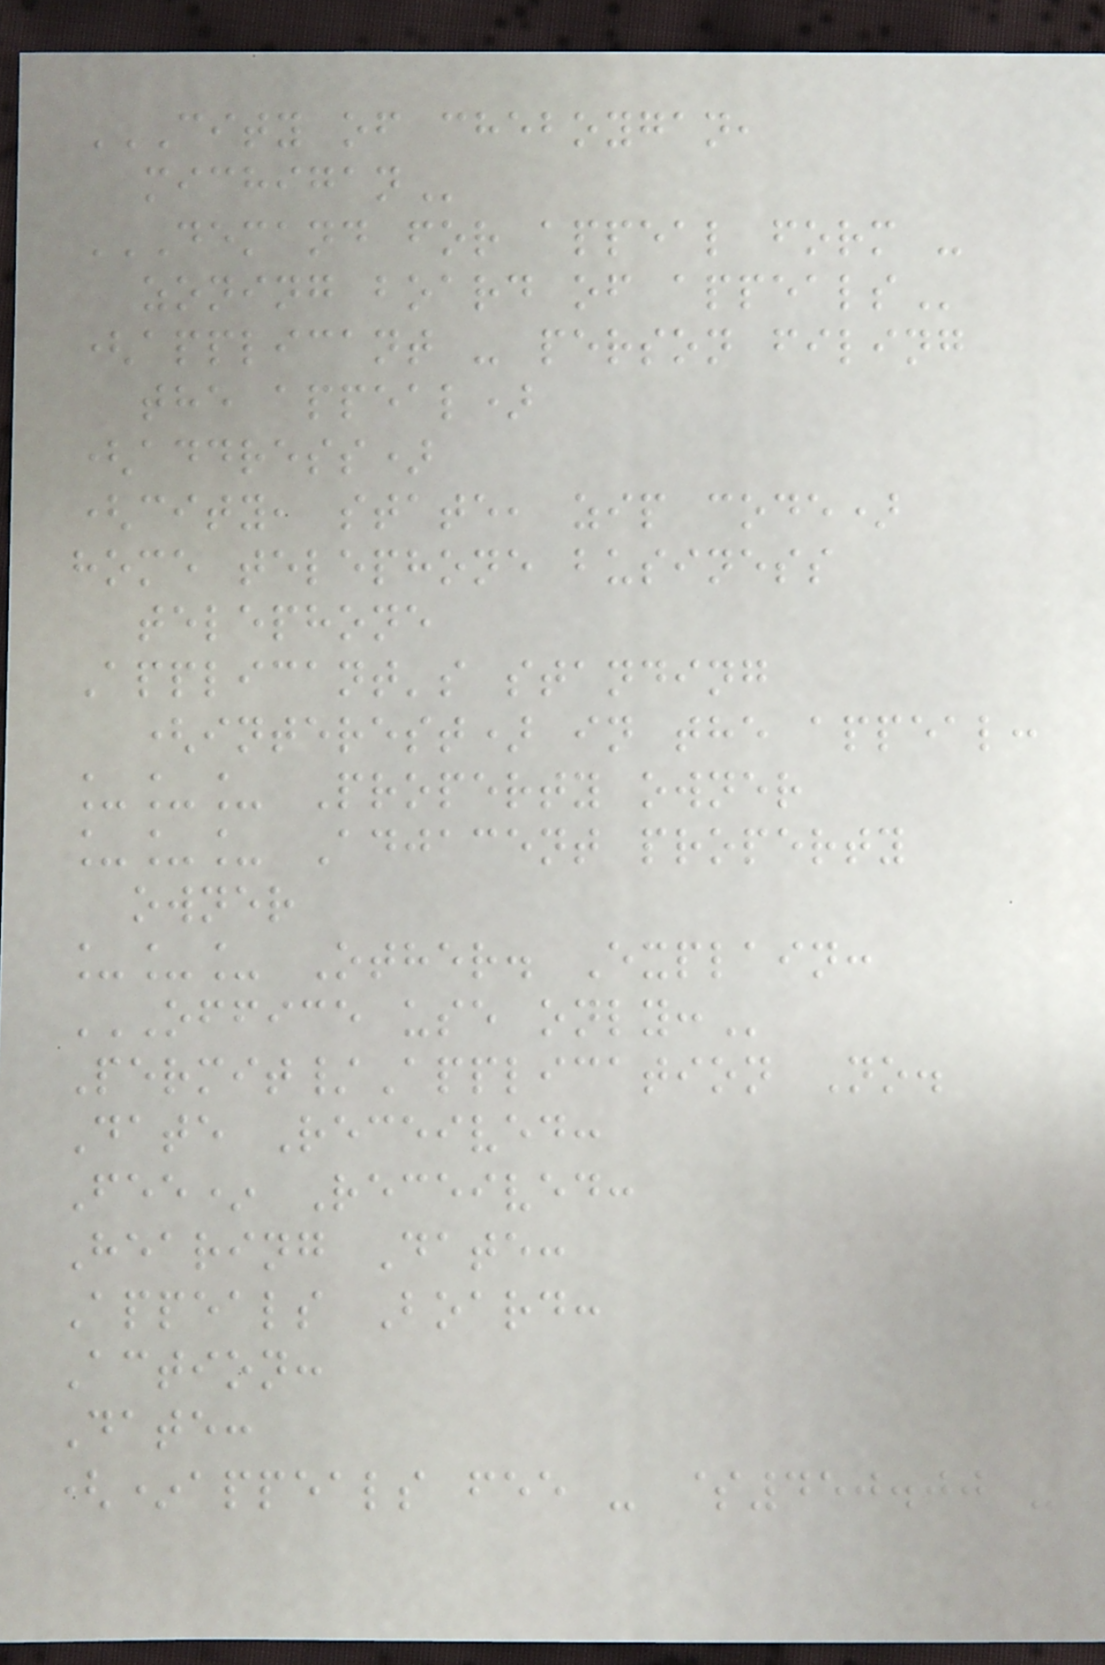CITY OF CHEBOYGAN,
MICHIGAN
DEMAND FOR APPEAL FORM -
ZONING BOARD OF APPEALS
(applicant - person filing
the appeal)
(address)
(city, state, zip code)
home telephone business
telephone
Applicant's standing
(interest) in the appeal:
___ Property owner
___ Adjacent property
owner
___ Other. Explain:
OFFICE USE ONLY:
Permit/Application No.
Date Received:
Fee* Received:
Hearing Date:
Appeals Board:
Action:
Date:
(*appeals fee - $450.00 -
